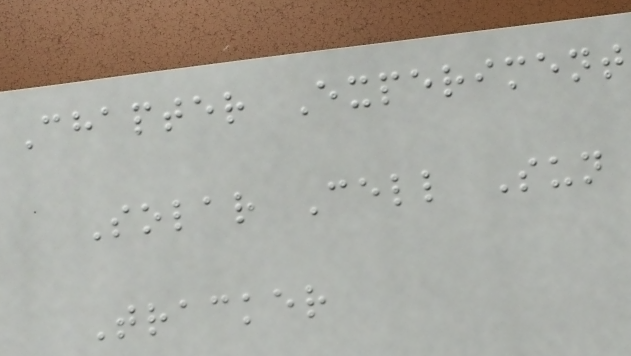Chapter Experiment
Solar Cell Sun
Tracker
